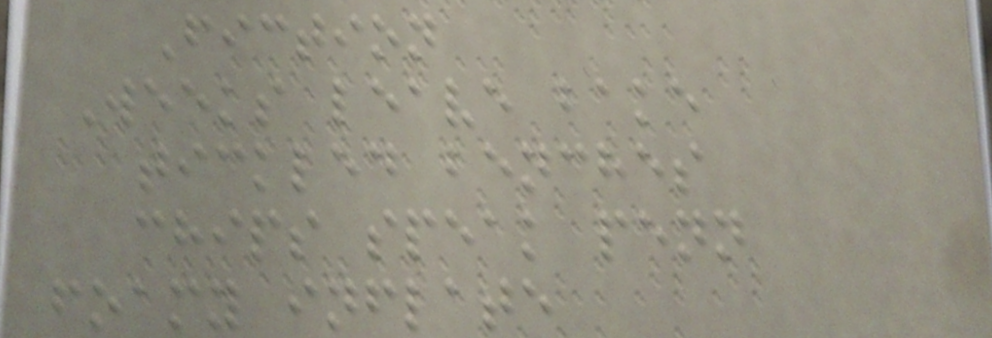Fiction
Weeks leave bake
tickled benches
chips speak penn
foamy inflate
